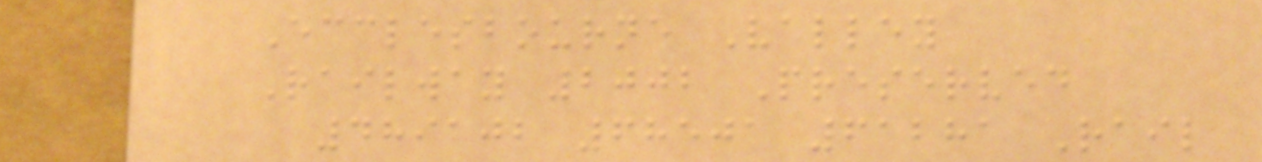Ecclesbourne Valley
Railway 2002 Preserved
489102 68501 61281 Rail
